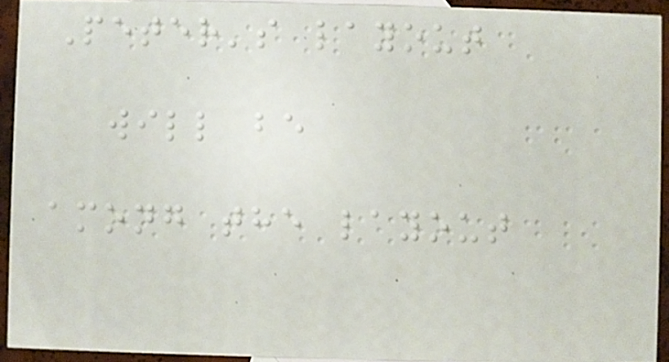Peter's layout
will be
among the layout
